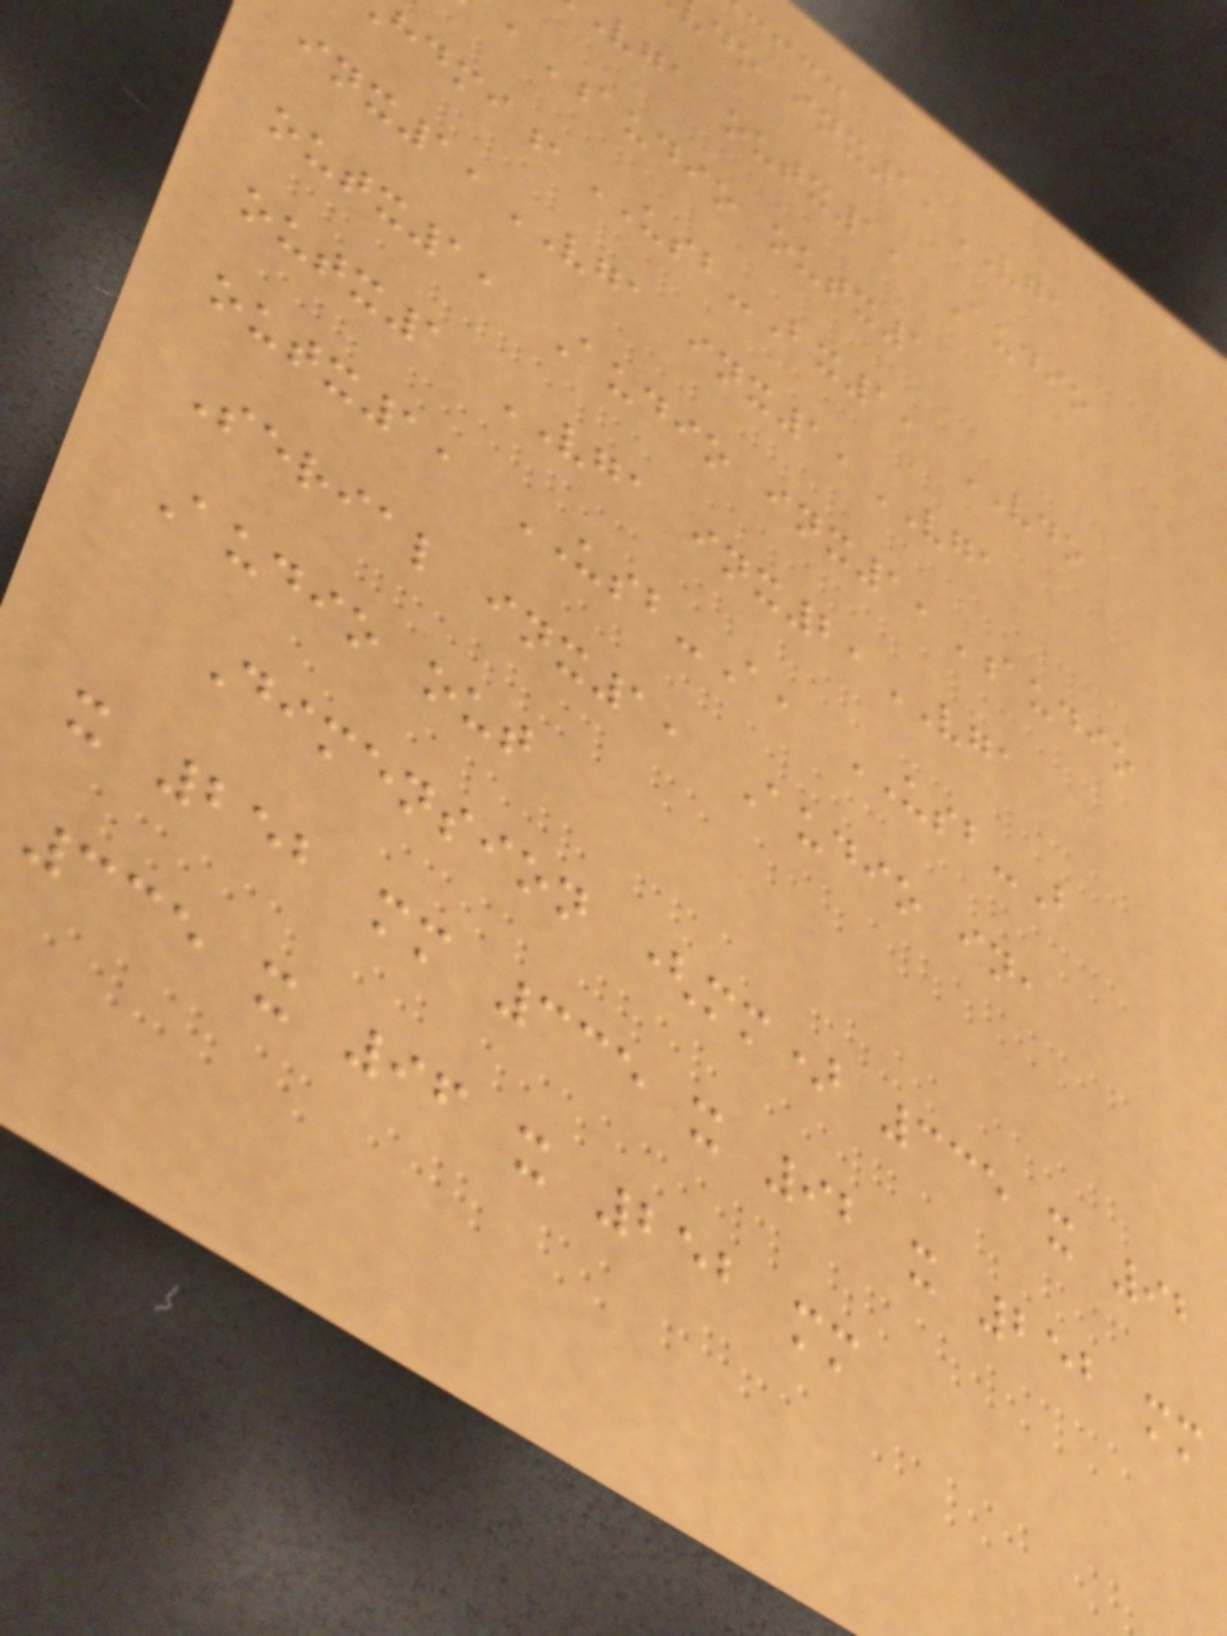do inx1,VGA
vga outx1, Audio
audio outx1
,USB-Bx1, VDO
inx1,VGA inx1,VGA
outx1, Audio inx1,Audio
outx1 VGA inx2,VGA
outx1, USB-A, USB-B
Serial inx1, Audio in,
Audio out
Dimension (mm) 335 x 92
x 252 mm 335 x 92 x 252 mm
335 x 96 x 252 mm
